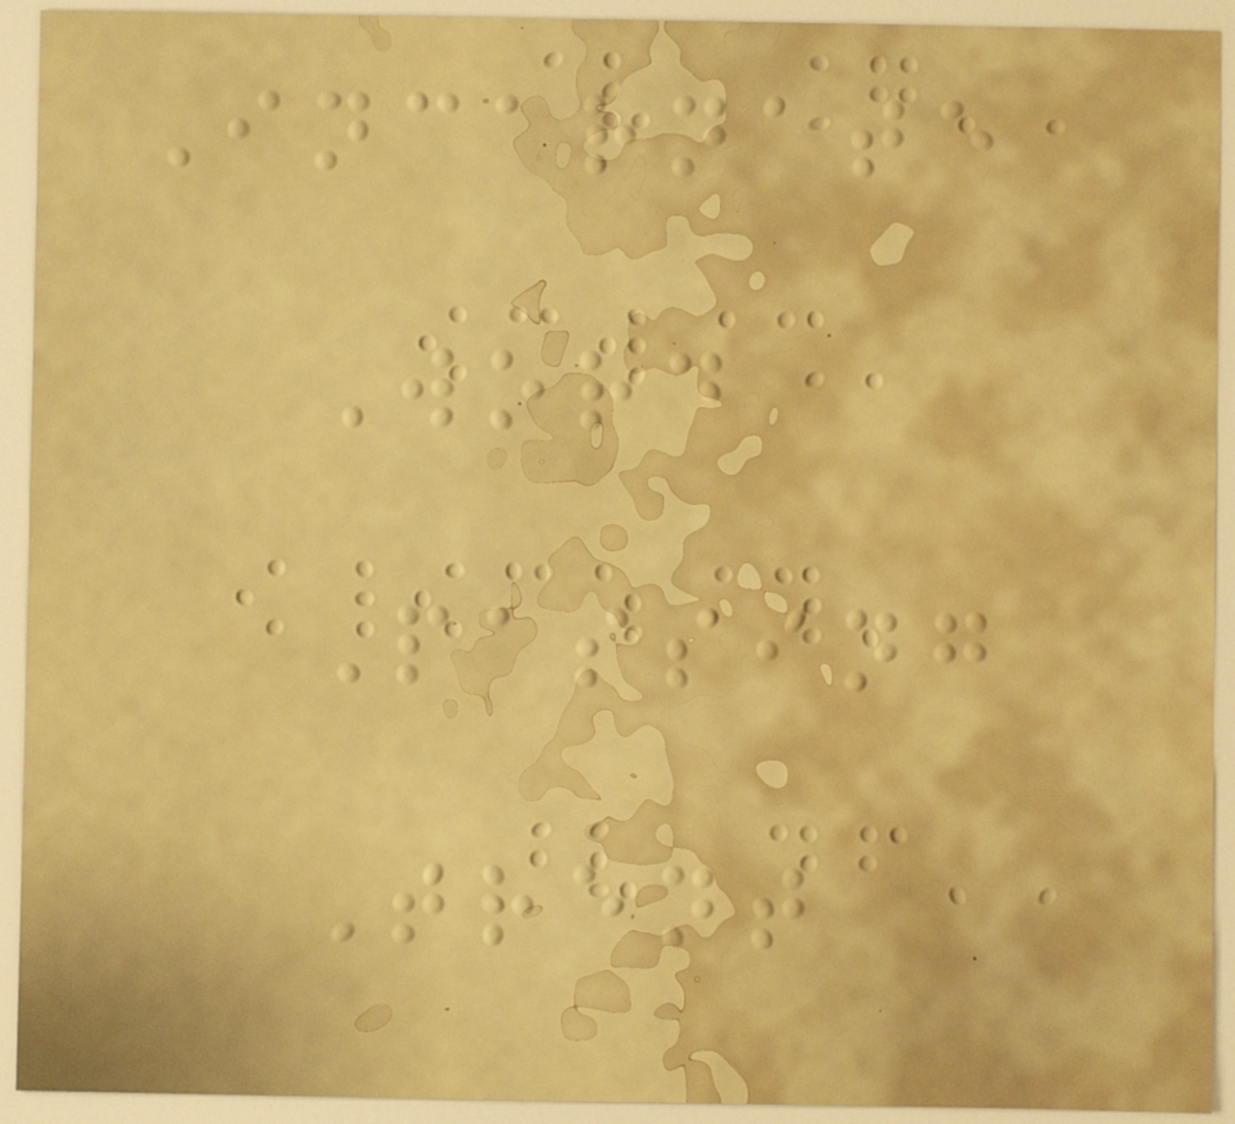Incarnate
Word
Passing
Trent
